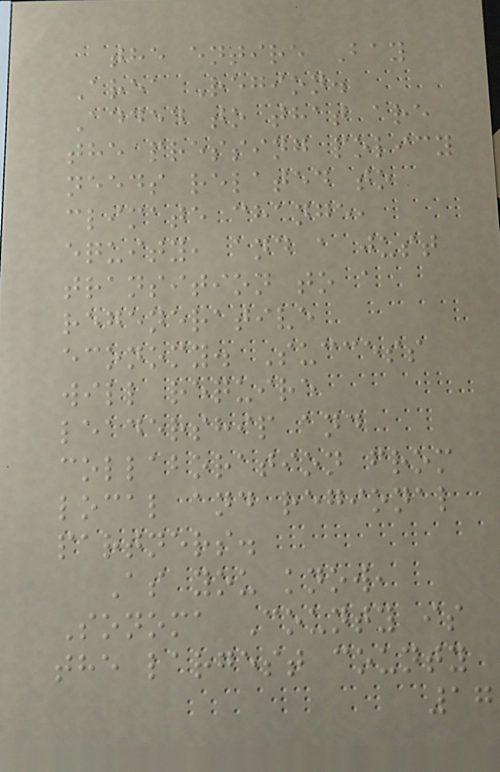the entire Bay
Area Region.
Added to that are
the pressing policy
needs related to
climate change,
equity, and a just
transition to a
regenerative
economy. Success
will require
leadership and
collaboration from
local and regional
partners.
As you know,
Sonoma County is
the largest county
17
